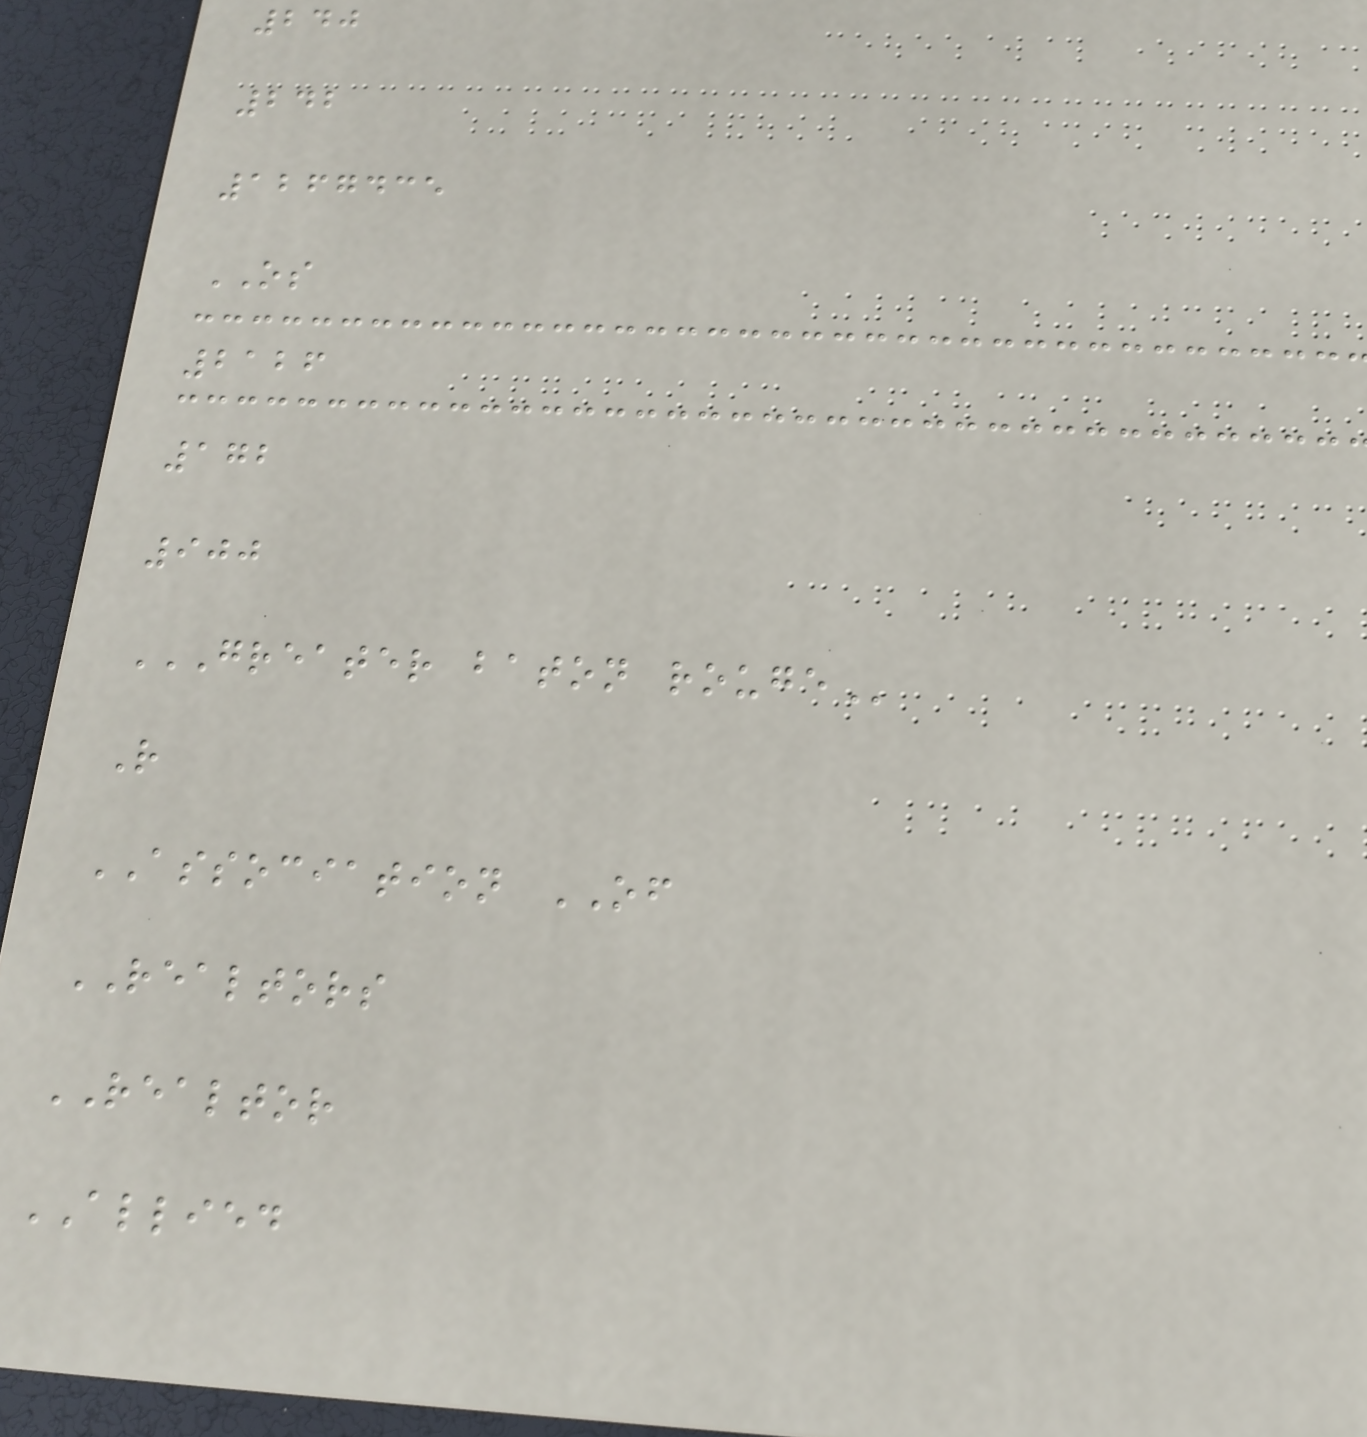240
242
1267435
OS
2126
172
900
GREATER BATON ROUGE
R
ASSOCIATION OF
REALTORS
REALTOR
ALLIED
